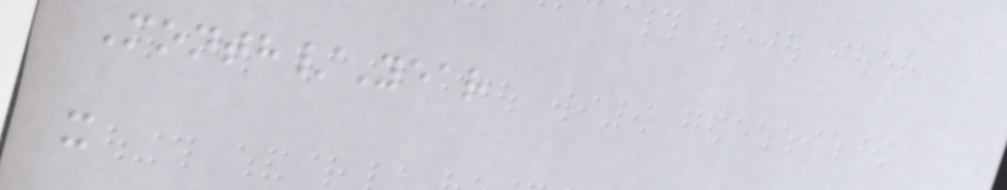Month/Year
x
